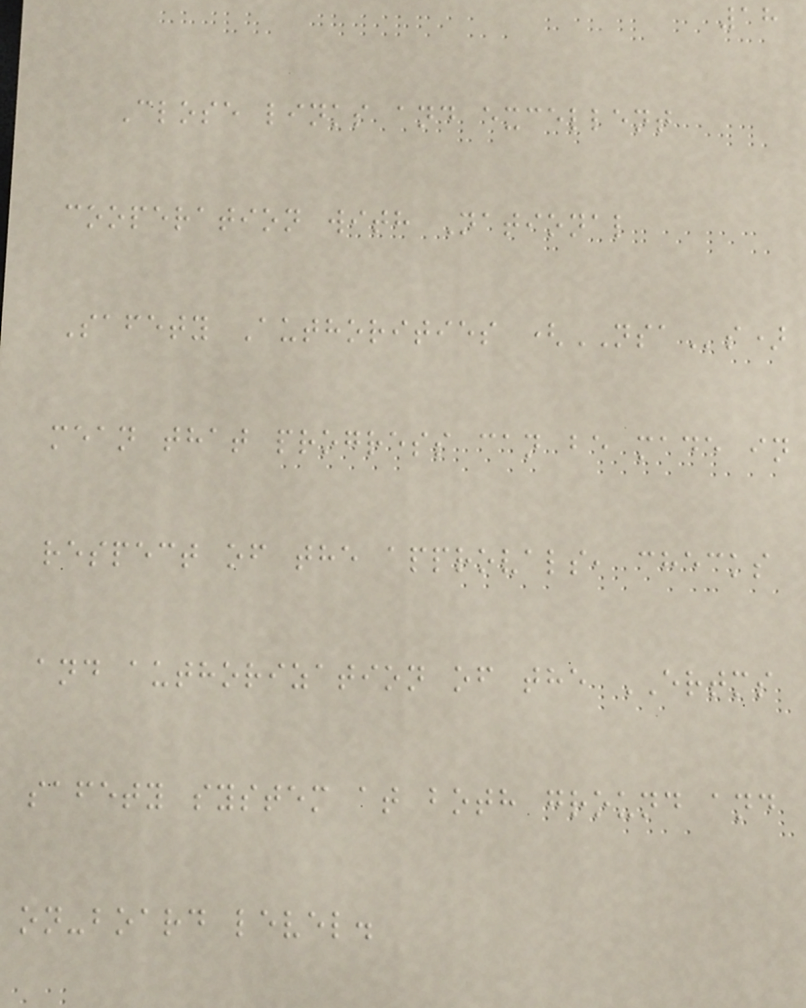18
Close links and excellent
cooperation with National
Safety Authorities (NSAs)
mean that progress can be made in
respect of the approvals, checks
and authorization of the ERTMS
safety system at both ground and
on-board level.
